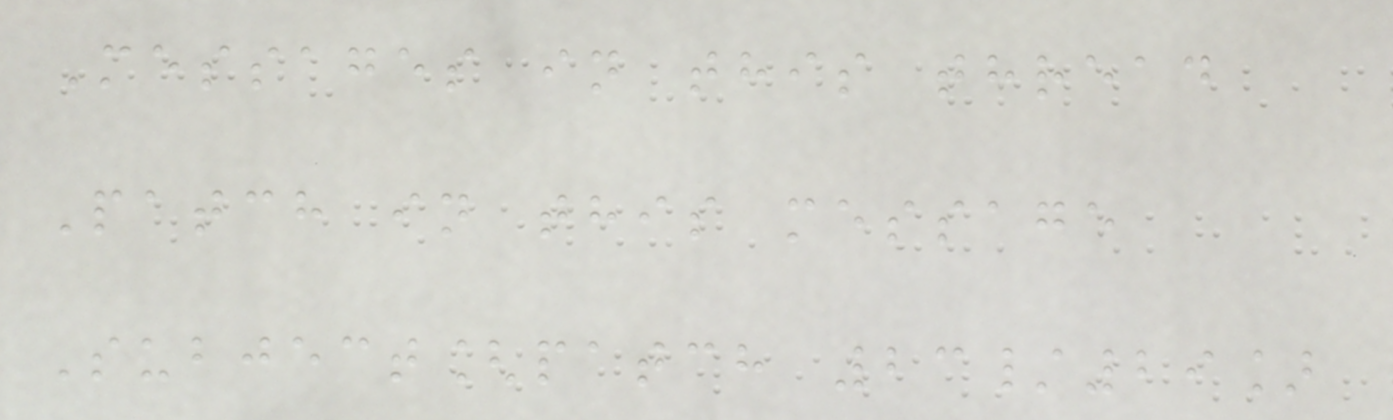Messages in this thread
Patch in this message
Subject[patch 23/29]
